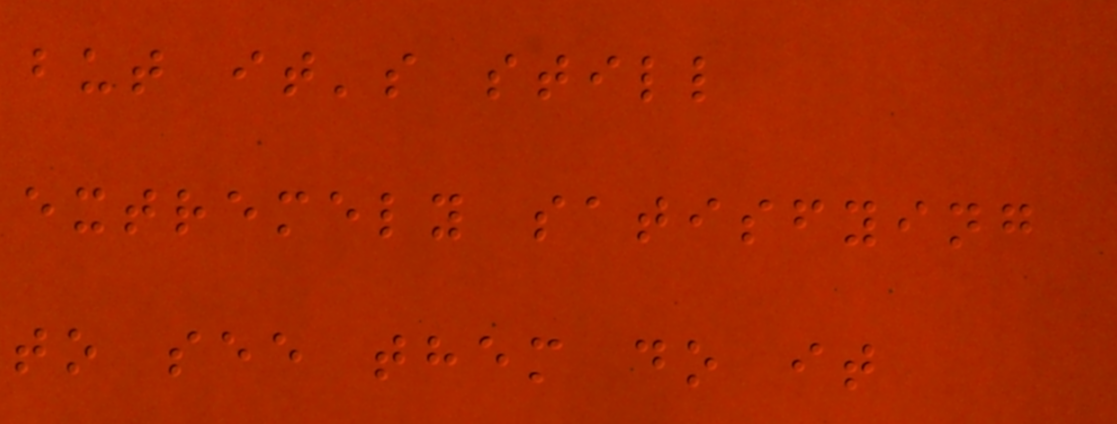but it's still
extremely satisfying
to see them do it
